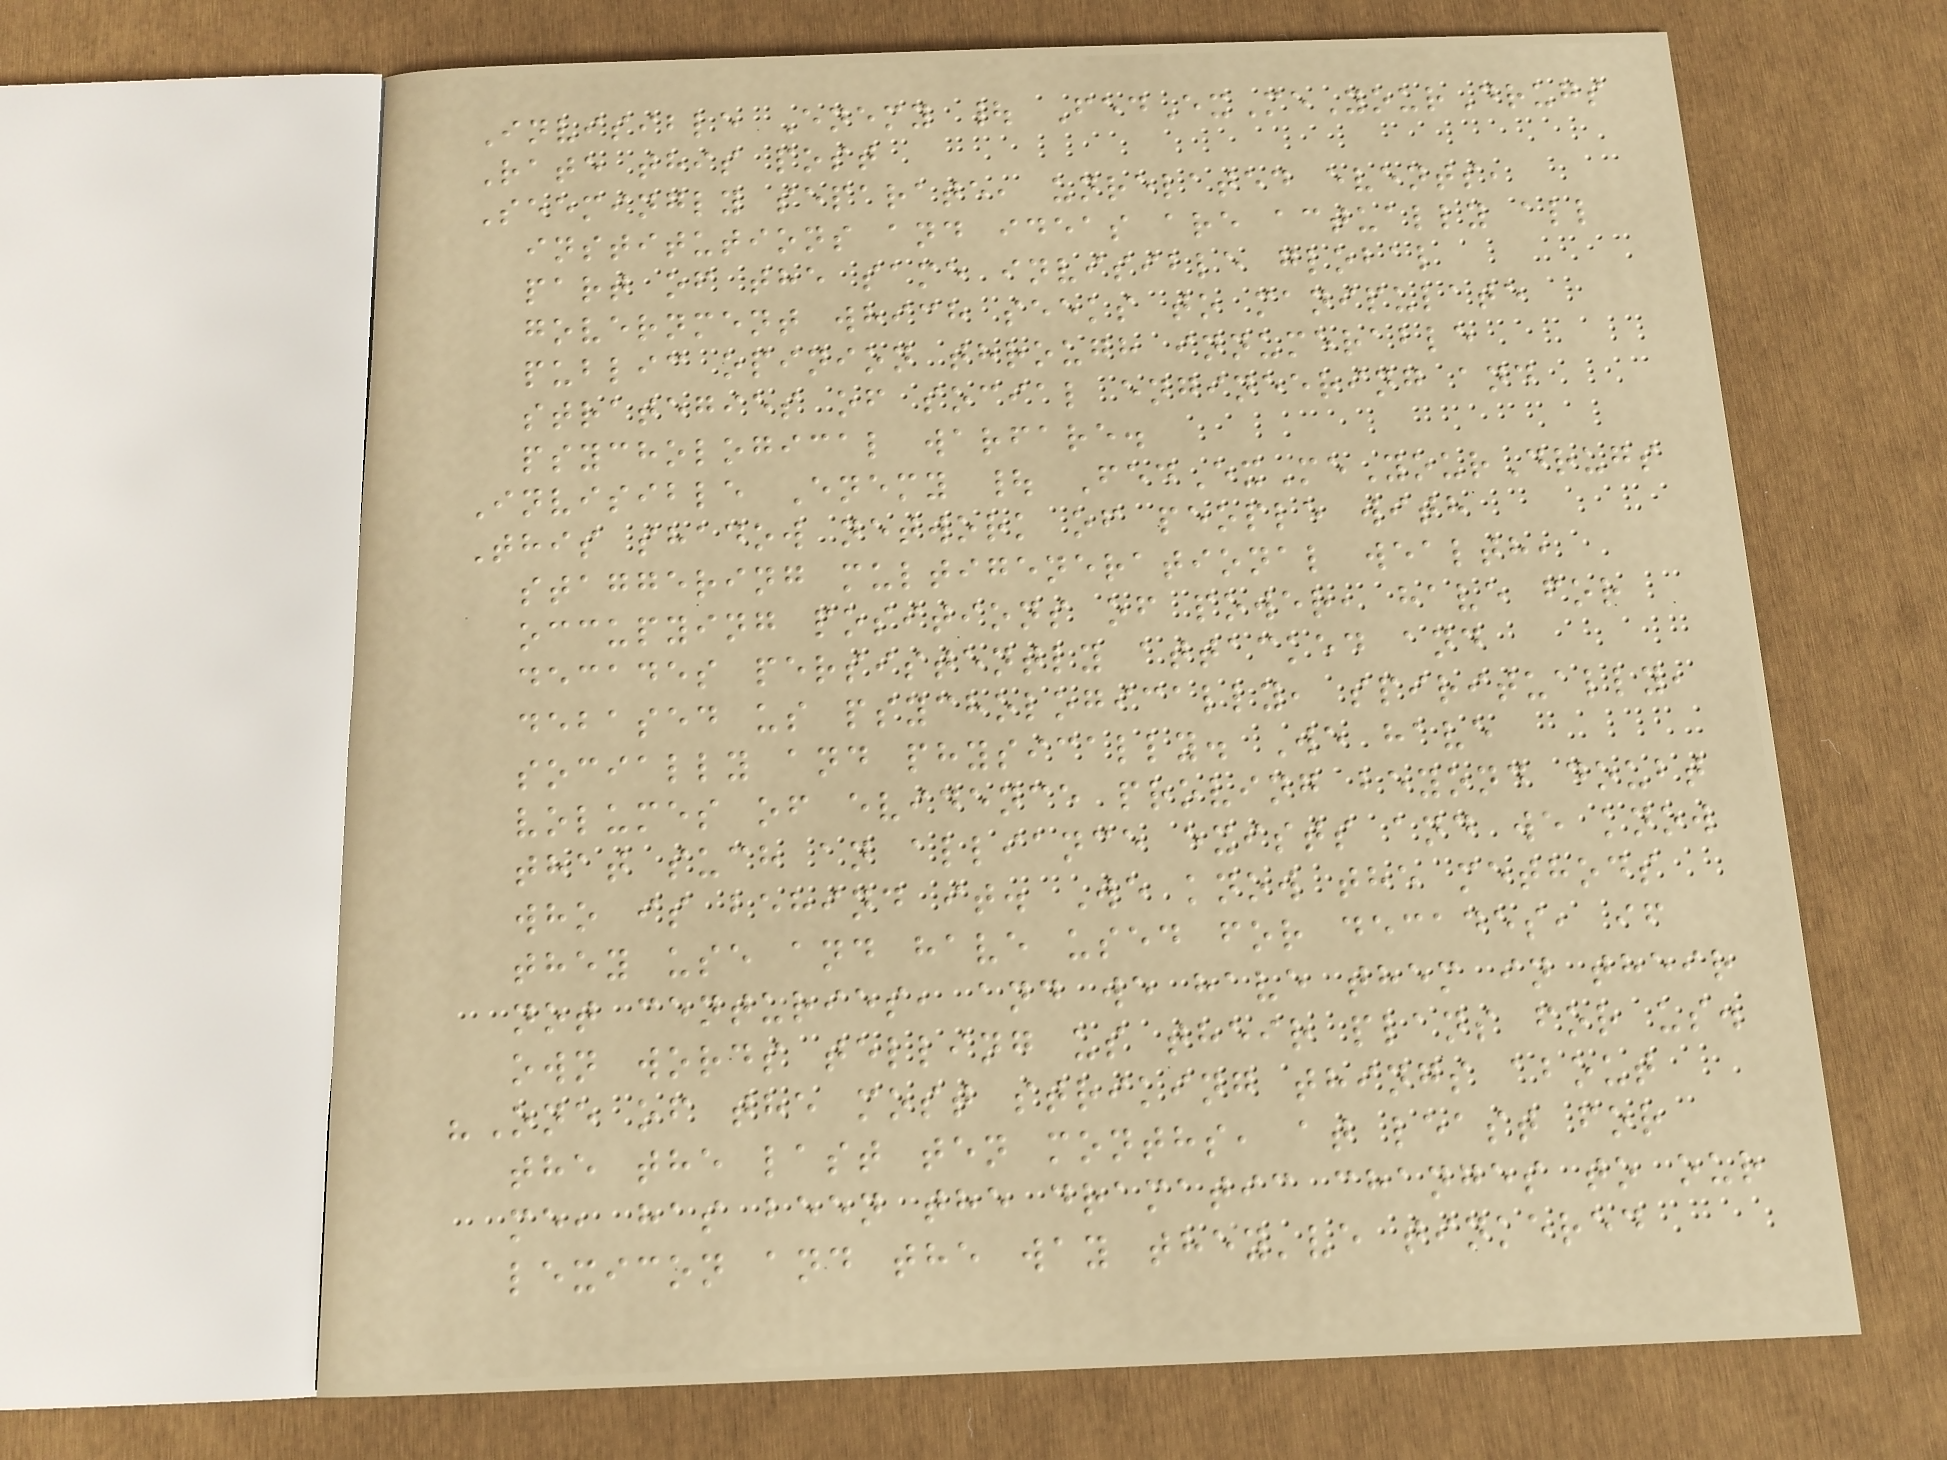Invisible Enemy | FedExMeYourDrugs
Rate this post
Seemingly separate, unrelated events,
institutions and ideas are actually all
part of the same invisible global
government which seeks to manipulate
public opinion through innumerable
strategies of social engineering and
psychological warfare.
Invisible Enemy | FedExMeYourDrugs
This shadow network of people with
staggering multigenerational wealth,
occupying positions of power, have for
decades persistently attacked and
debased us psychologically, spiritually,
socially and physically. We have
volumes of evidence proving beyond doubt
that such an alliance exists and we know
who is behind it. We know the methods
they use and have used for decades, if
not centuries, and we have them in their
own words telling us their plans for us.
"One of the most striking things about
the the last ten months, at least for
me, has been the dramatic changes to our
lexicon and the way they've tinkered
